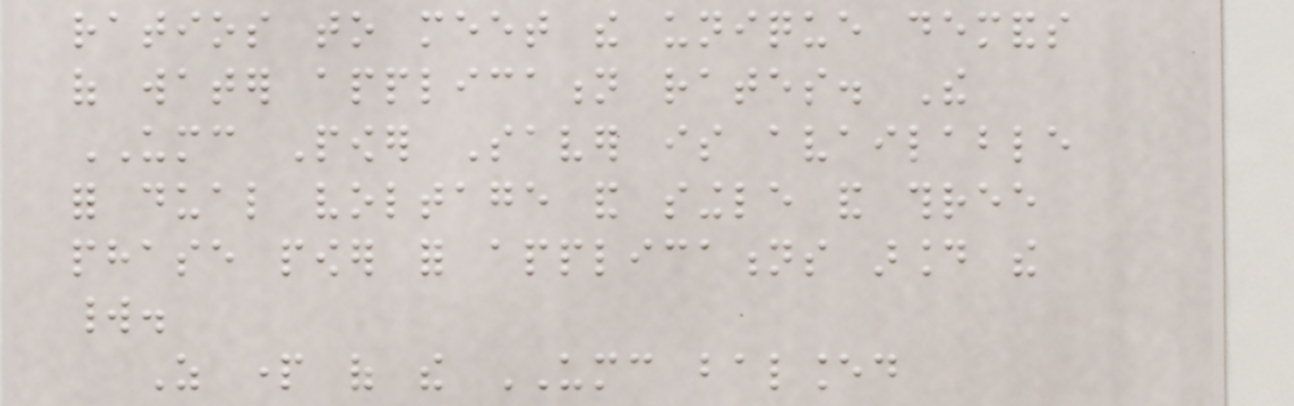ratios to meet the unique demands
of water application rates. The
UMC Power Saver is available
for dual voltage and single and three
phase power for applications around the
world.
As part of the UMC balanced
